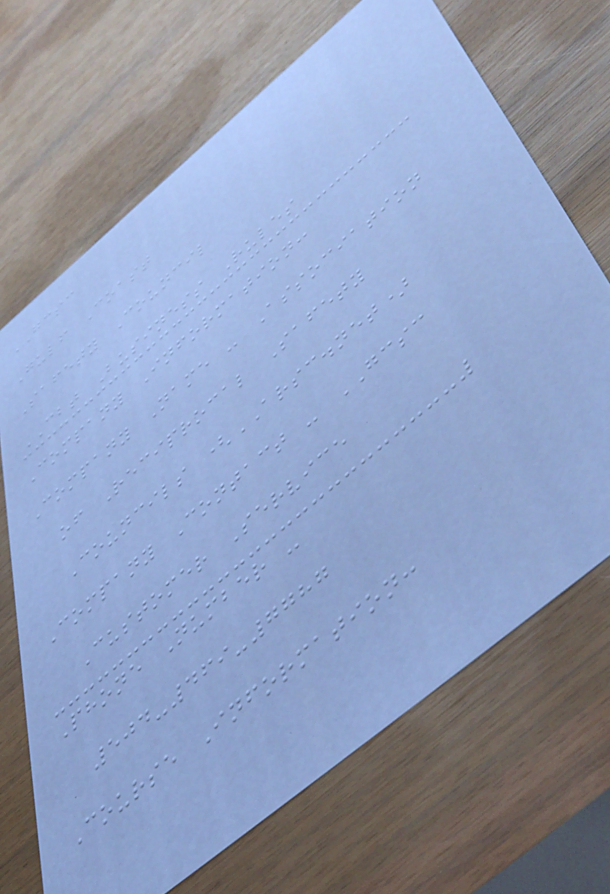GCSC
Gulf Coast
Safety Council
CBT Business Rules
Company Information:
Company Name - Association
of Reciprocal Safety
Councils (ARSC.net)
Company Contact - GCSC
Customer Service
Phone Number -
504-469-7787
Course Information:
